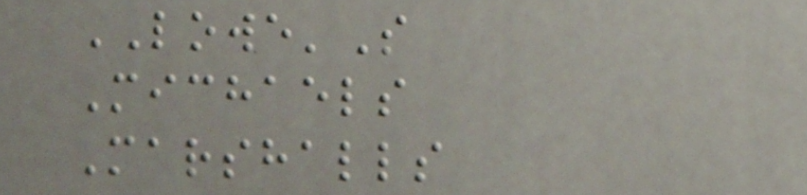LOWE'S
Michaels
Marshalls
